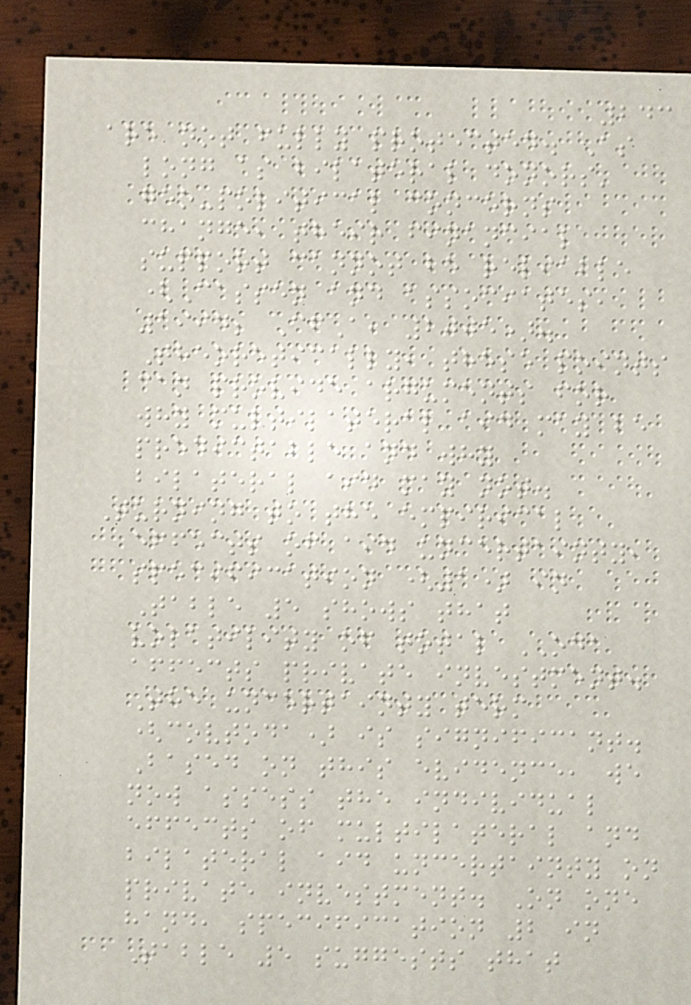243
are not fully protected. As
long as bilateral donors'
geo-political concerns
change, their financial
support cannot be reliable
(Cassen and associates,
1994; CfA, 2005).
Theoretically, these points
can provide arguments for
why multilateral aid may be
predictable and why
bilateral aid may not.
Turning to the empirical
effects of aid uncertainty,
specification (1) in
Table 5 shows that
volatility of total ODA
affects private investment.
The uncertainty term
(covtoda) is significant.
Based on this evidence, we
now assess the individual
effects of multilateral and
bilateral aid uncertainty on
private investment. On one
hand, specification 2 in
Table 5 suggests that
